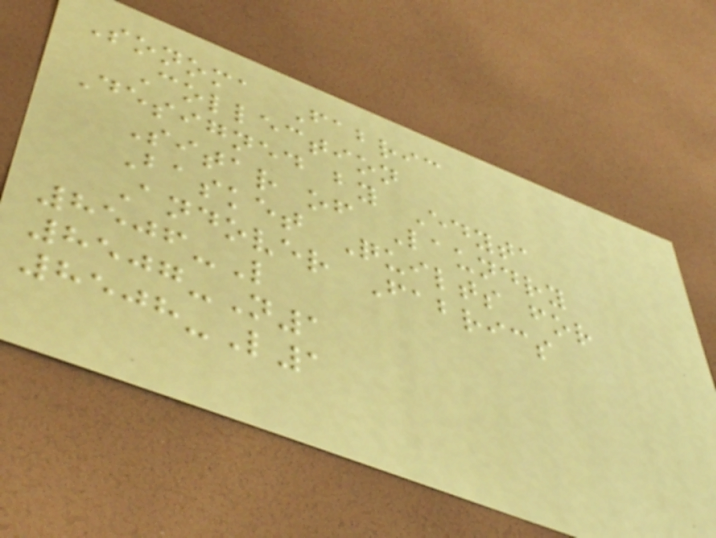Sonoma Fabric
Collection
Designed by Edyta
Sitar of Laundry
Basket Quilts for
Andover Fabrics
8506-L
8507-N1
8508-L1
